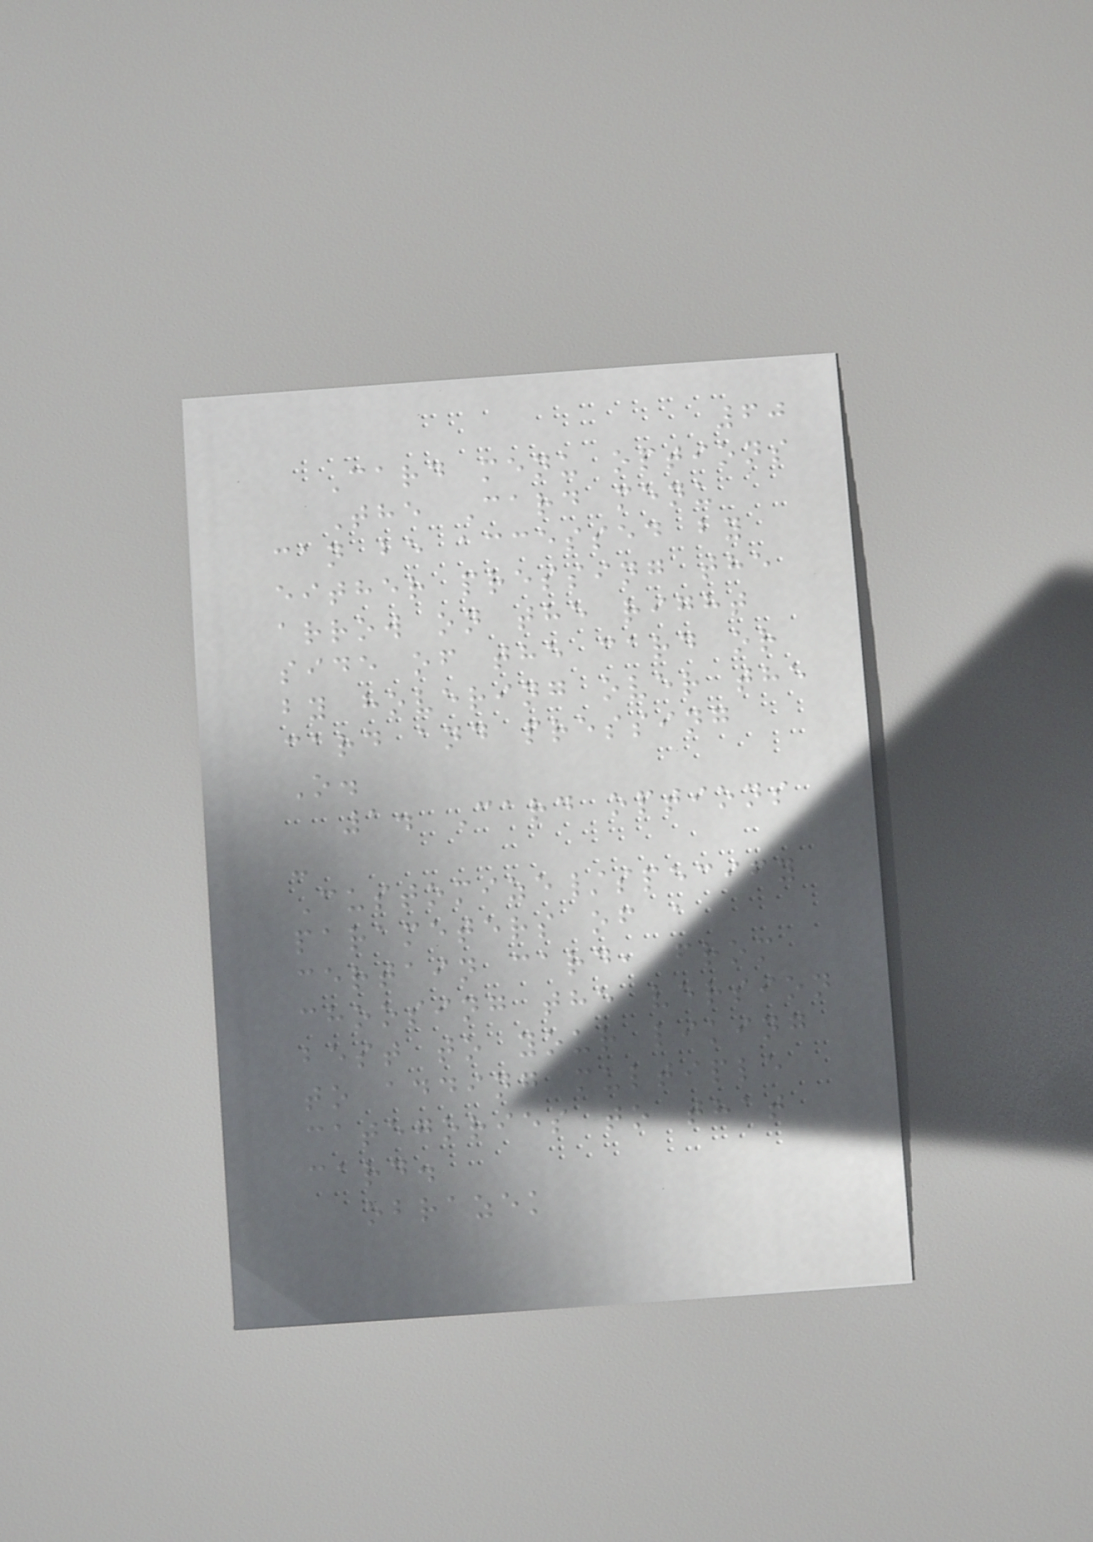60
Card menu options
The Card menu
can be accessed by
either pressing the
arrow on the right
side of the card or
by hovering over the
card and pressing
O.
1. Card options
-
Customize/specify
parameters of a
certain card, from
choosing the version
best to your liking
to adding multiple
categories to that
card.
obrazek
